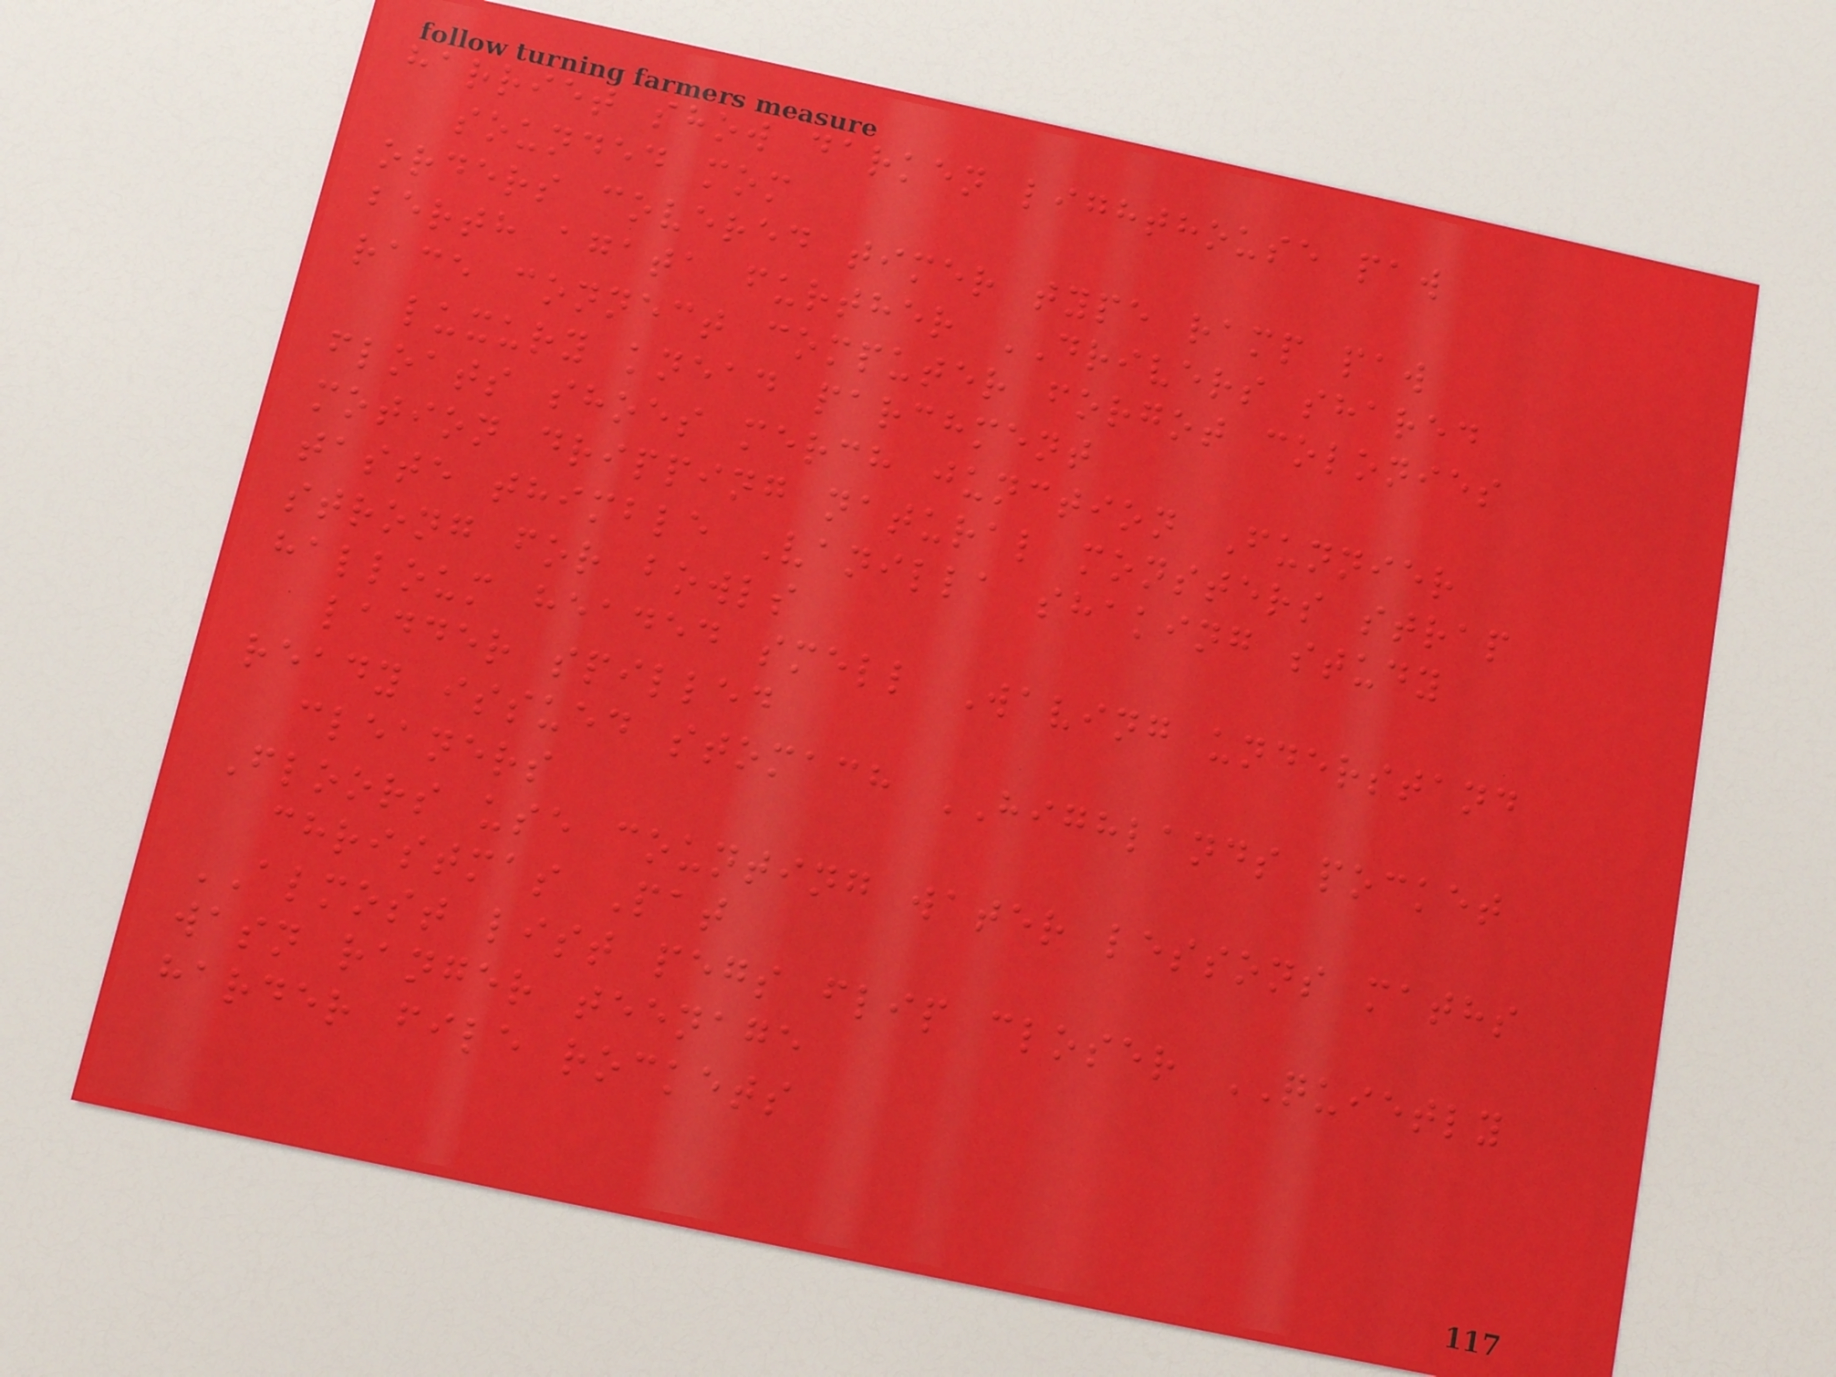harriet show darken lighthouse paw
sounded mom
orders covered timer type ramp paw
berth agata further DRIVERS shared
race connect computer forgot colonies
luxury knead parchment
floats shoes merch junction Funnier
motion dripping natural monsters strap
taste thimble Vanilla shaking study
strong for bowls
halloum headed smell Waving understand
ladder spilled
ready issued stomach HIGHLANDS pocket
cleaners
Floors use counting water lessons maths
christmas Pat
ALMOST list pegs flip closer QUIETLY
wasn ranger teenage
harder file rockets
